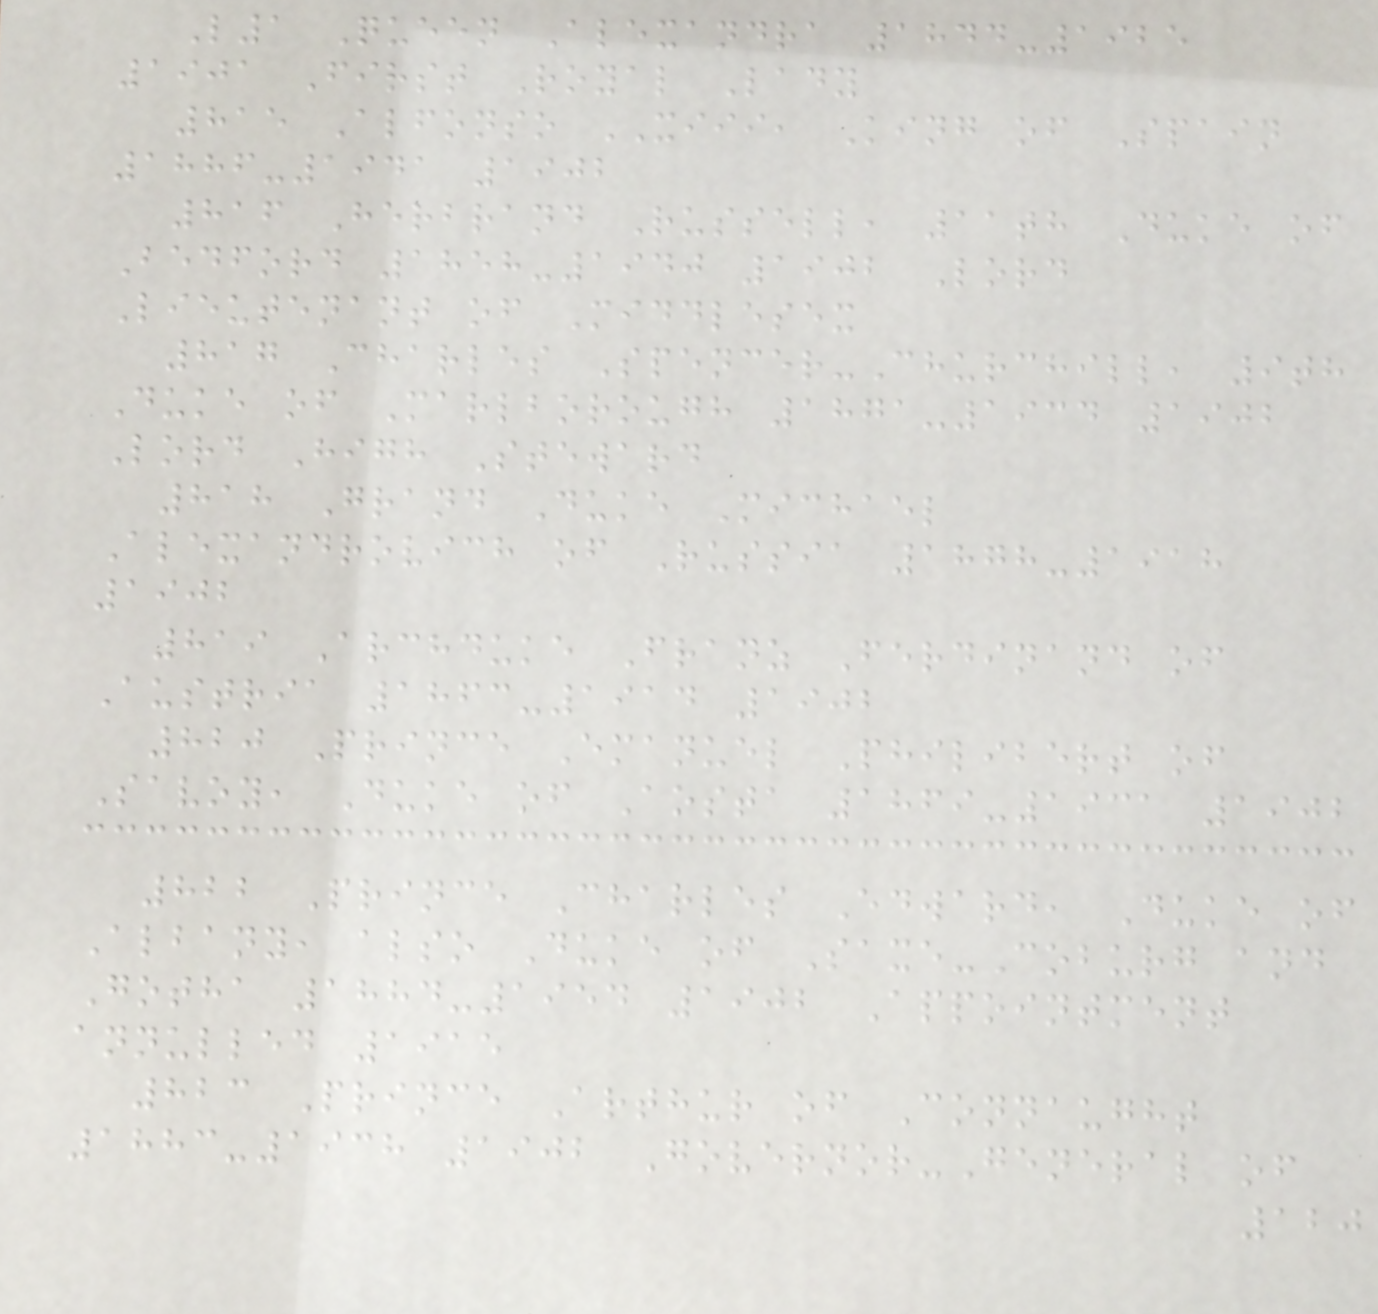L1 Queen Alexandra 1844-1925
1901 First Royal Lady
815 Alfonso XIII, King of Spain
1886-1941 1902
816 Herbrand Russell, 11th Duke of
Bedford 1858-1940 1902 Lord
Lieutenant of Middlesex
817 Charles Spencer-Churchill, 9th
Duke of Marlborough 1871-1934 1902
Lord High Steward
818 Grand Duke Michael
Alexandrovich of Russia 1878-1918
1902
819 Archduke Franz Ferdinand of
Austria 1863-1914 1902
820 Prince Emanuel Philibert of
Savoy, Duke of Aosta 1869-1931 1902
822 Prince Charles Edward, Duke of
Albany, also Duke of Saxe-Coburg and
Gotha 1884-1954 1902 Appointment
annulled 1915
823 Prince Arthur of Connaught
1883-1938 1902 Governor-General of
120
